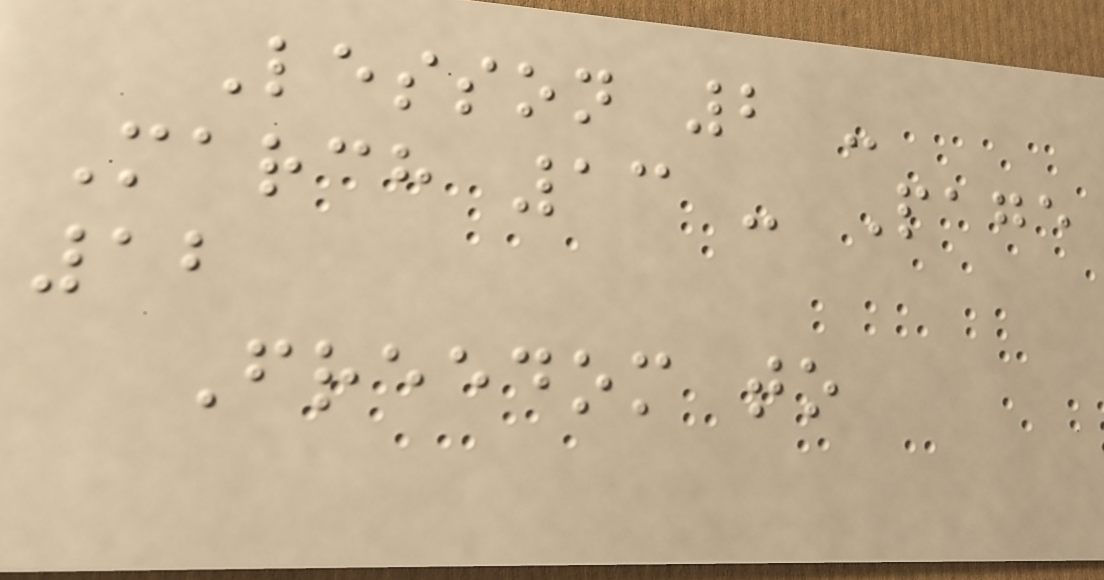Lesson 2 -
March 13 - Page
12
Freedom to
